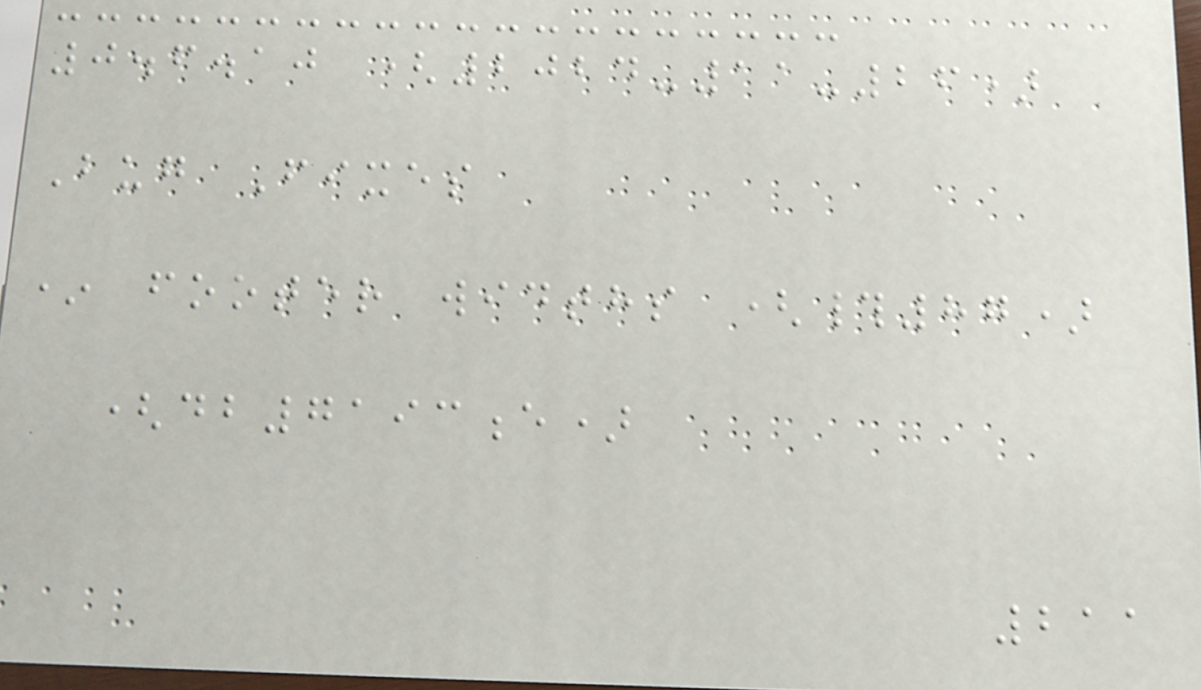0.6.10 (2024-11-26)
Bug Fixes
* footer widths (#87)
(db7193e)
211
